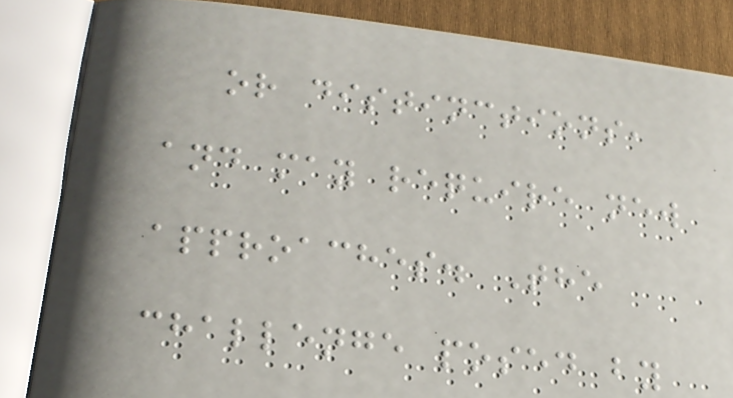or distinctions,
and may require new
approaches. The
challenge posed by
